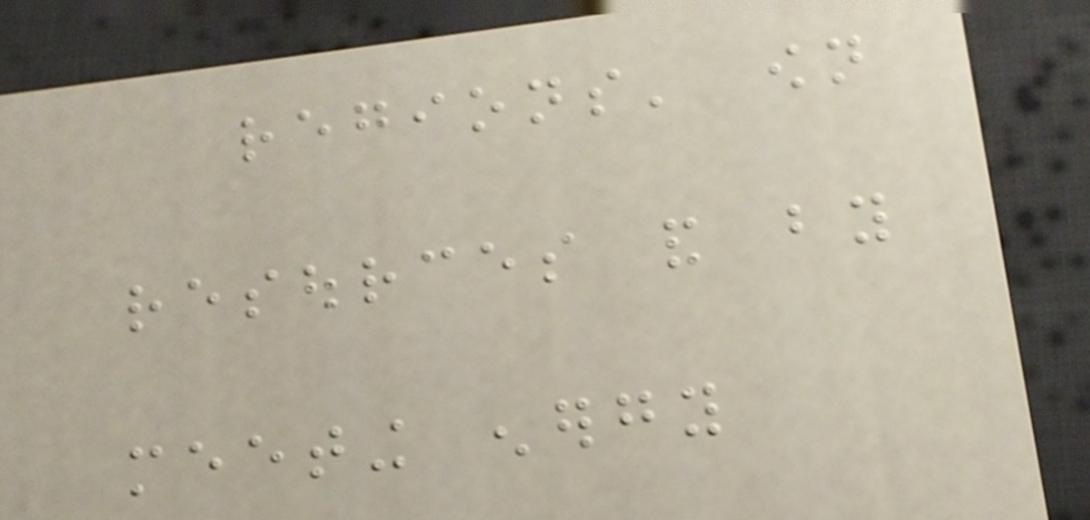regions' own
resources and by
meeting energy
